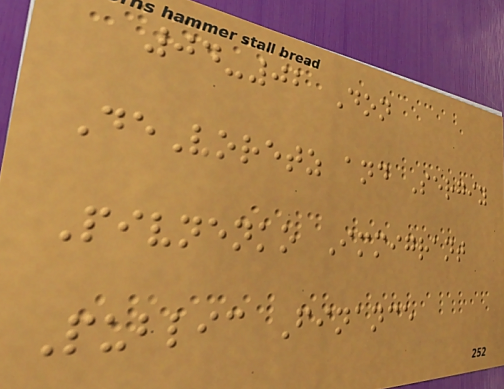04-02 Don
DeVoretz and Sergiy
Pivnenko Immigrant
Public Finance
